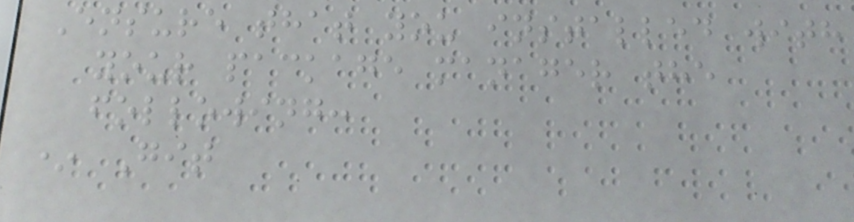Ensure that you installed with
your package manager the
following:
* Git
